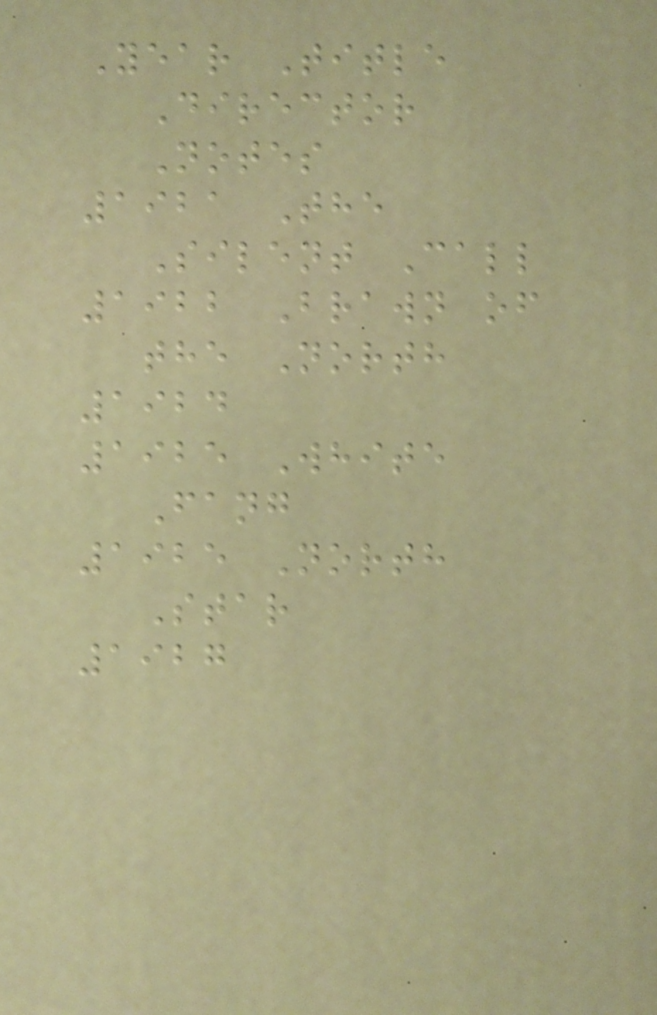Year Title
Director
Notes
1921 The
Silent Call
1922 Brawn of
the North
1924
1925 White
Fang
1925 North
Star
1927
